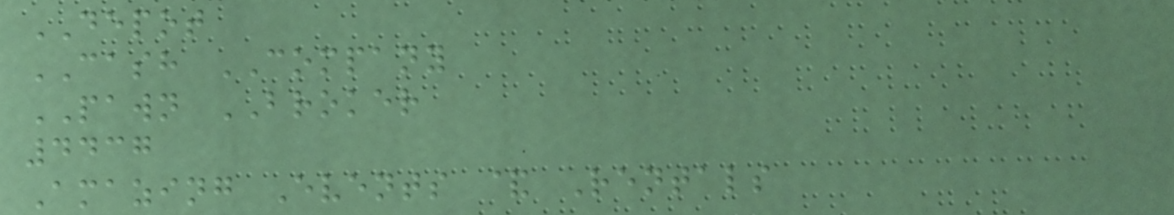DEPOT
CASH COMPANY
PAWN BROKER
4437
Amazing Events & Rentals
